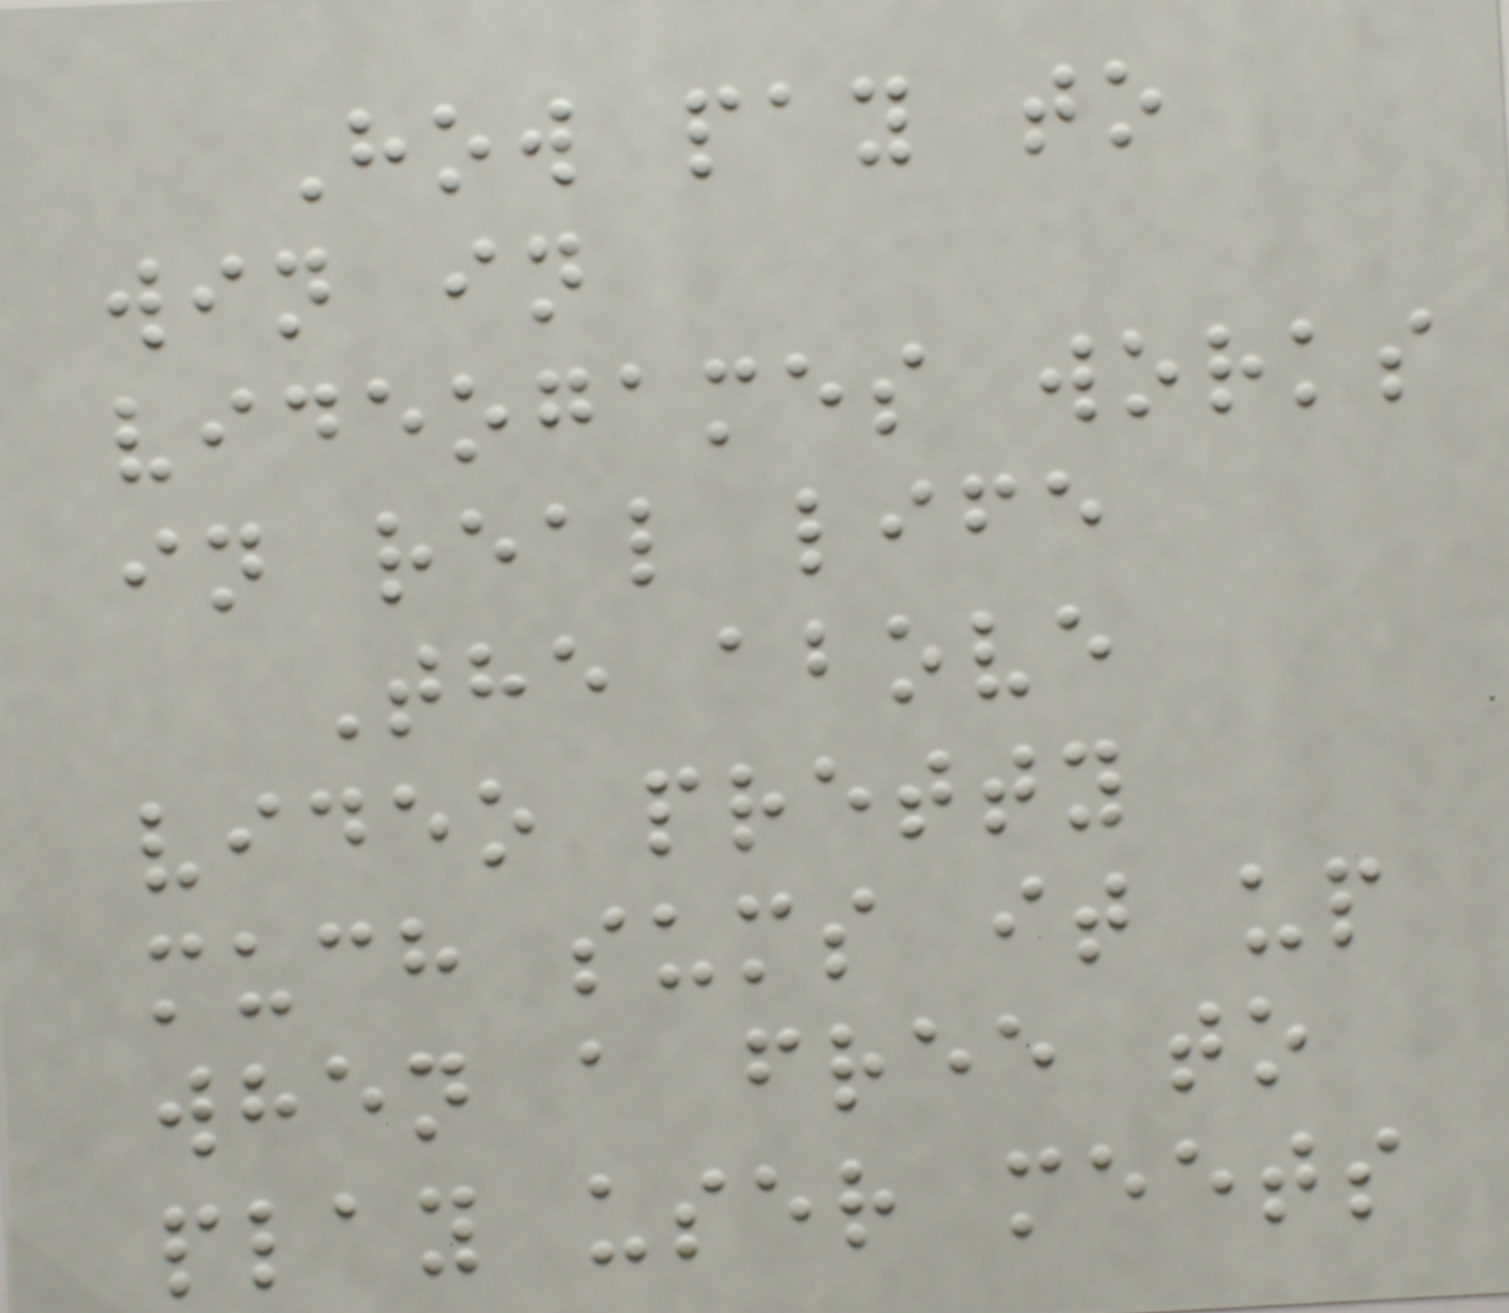How pay to
win in
videogames works
in real life
The above
video pretty
much sums it up
when a free to
play user meets
